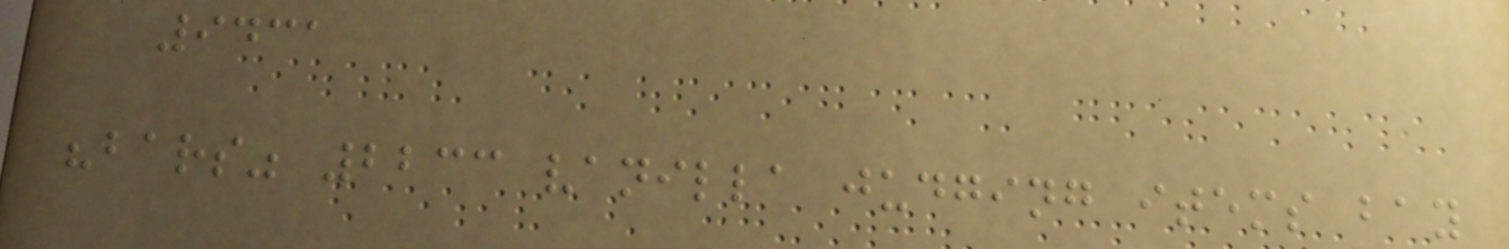9431
"bars" 2233 vanilla judging items bay
